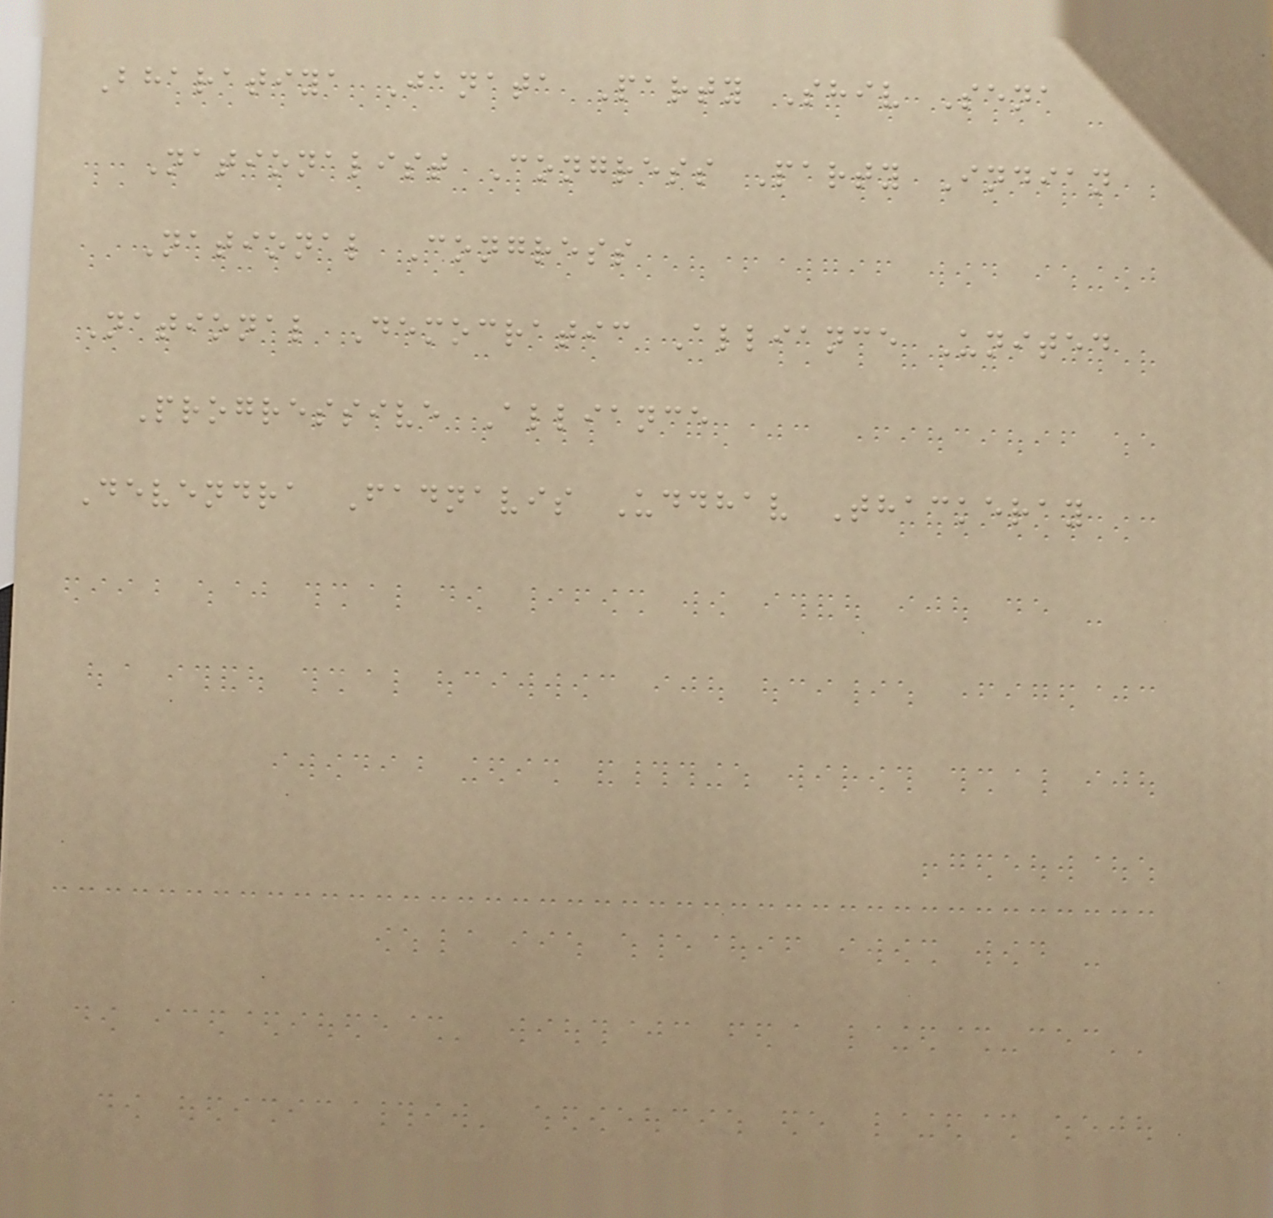Bharatiya Janata Party Shiv Sena
Nationalist Congress Party Indian
National Congress
National Democratic Alliance United
Progressive Alliance
Devendra Fadnavis Uddhav Thackeray
